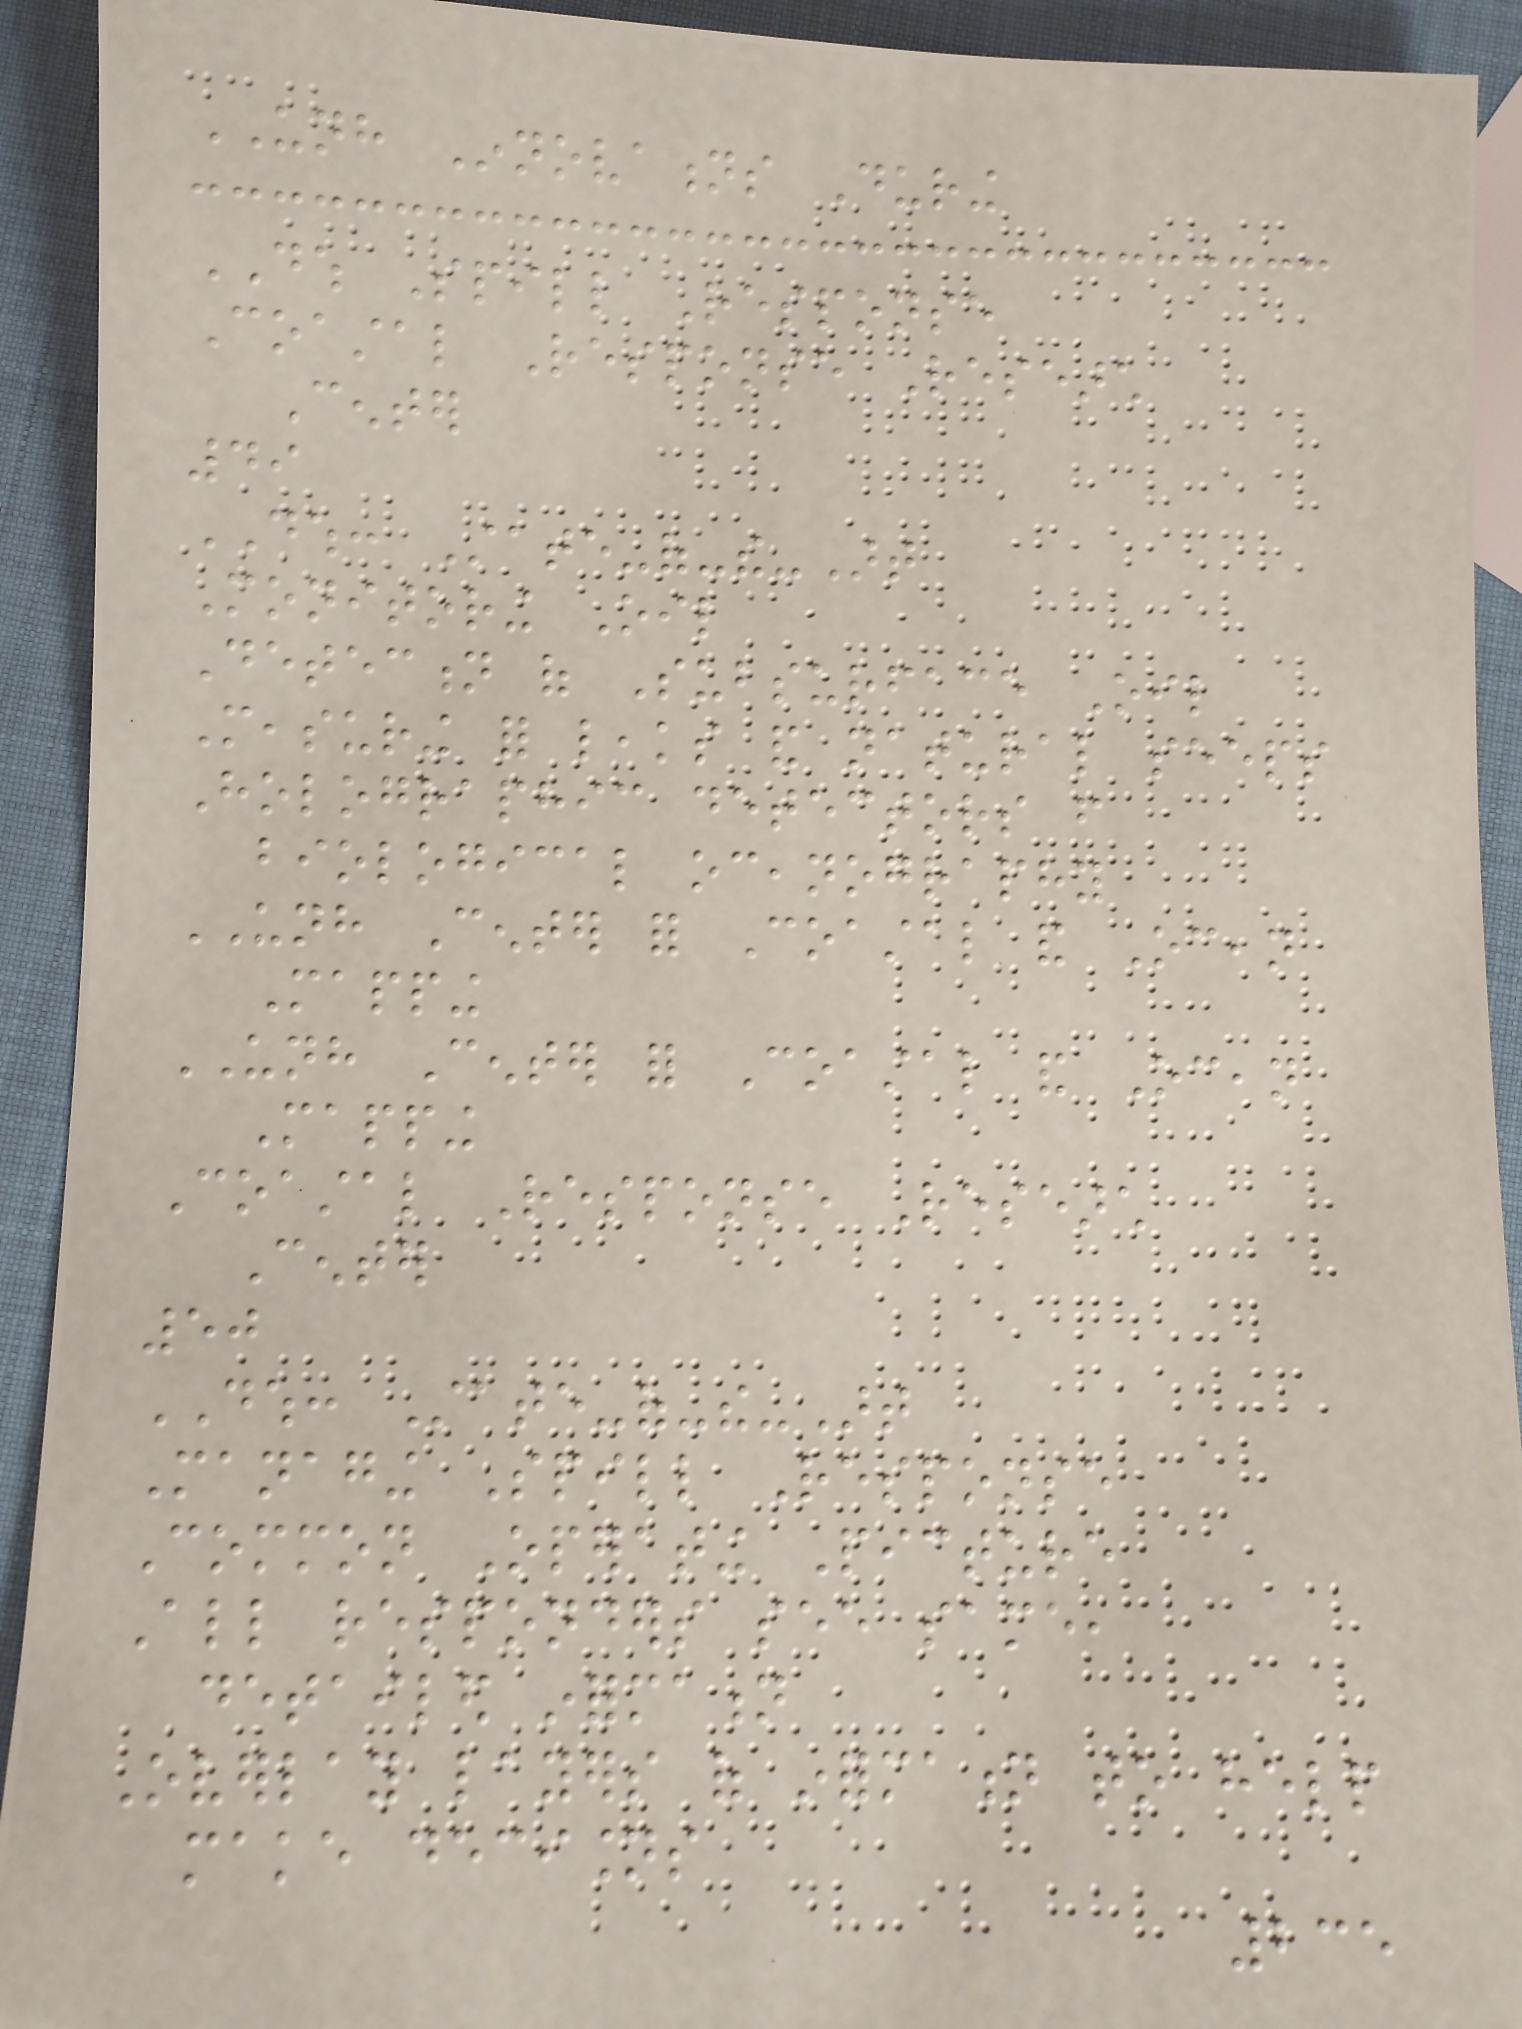UNH Innovations During
DWH Spill Response
Coastal Response Research
Center
49
DWH: State-of-the-Art
Monitoring Oil
Detection of Subsurface Oil
Measuring for leaks and natural seeps
Holographic detectors from
biological oceanography
UNH Center for Coastal and Ocean
Mapping
UNH Center for Coastal and Ocean
Mapping
Coastal Response Research
Center
50
DWH: State-of-the-Art
Managing Spill Response
Common Operating Picture
All responders see same,
detailed information
Overlay layers of information to help
make decisions
235
